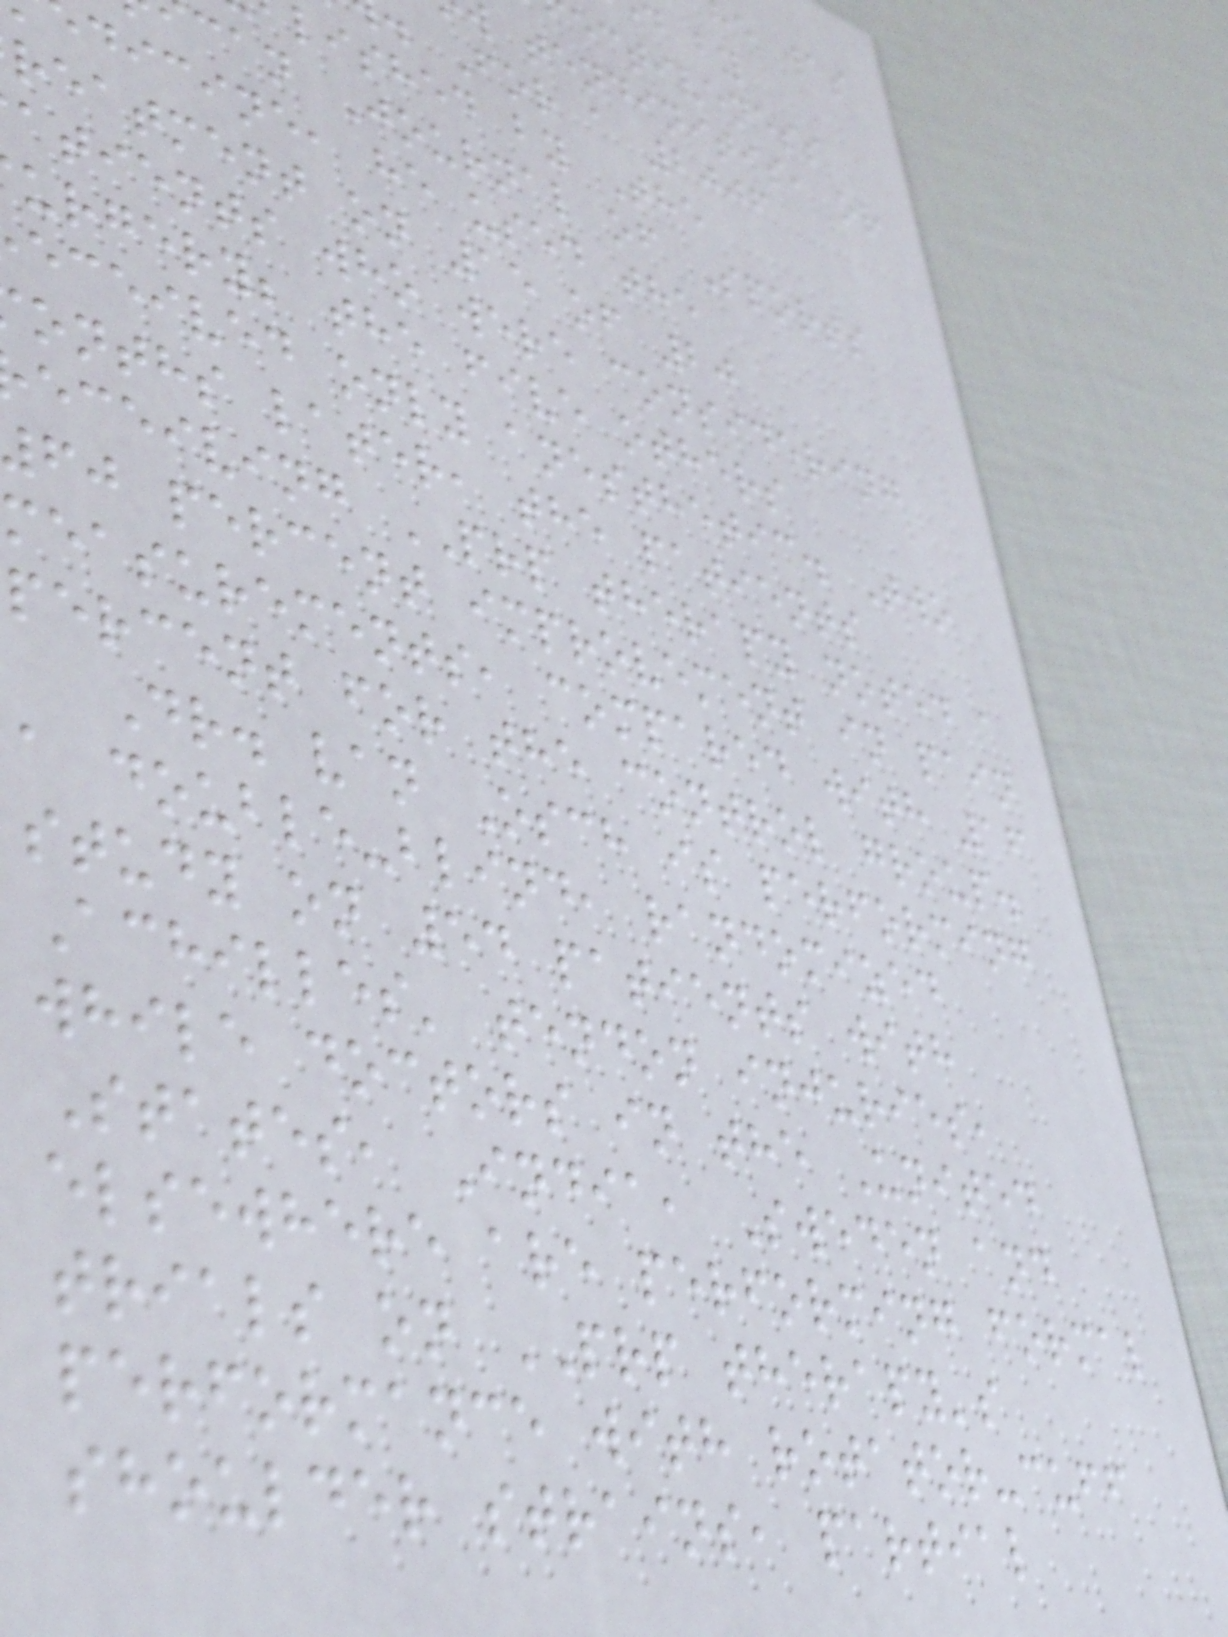ectiveness
tendinitis, or
. For a 2006
lished by The
can Journal of Sports
dicine, he used the
reatment on 15 of 20
atients who were considering
urgery; the five others
eceived only anesthetic. Two
onths later, the patients
eceiving PRP therapy noted a
fj percent improvement in pain
measurements, compared with 16
percent for the control group.
Dr. van Osch is performing
a double-blind, randomized
study on 54 patients with
Achilles' tendon injuries,
while doctors in the United
States, India, Sweden and
elsewhere are performing formal
trials on PRP therapy's
performance with rotator-cuff
shoulder strains, partial
